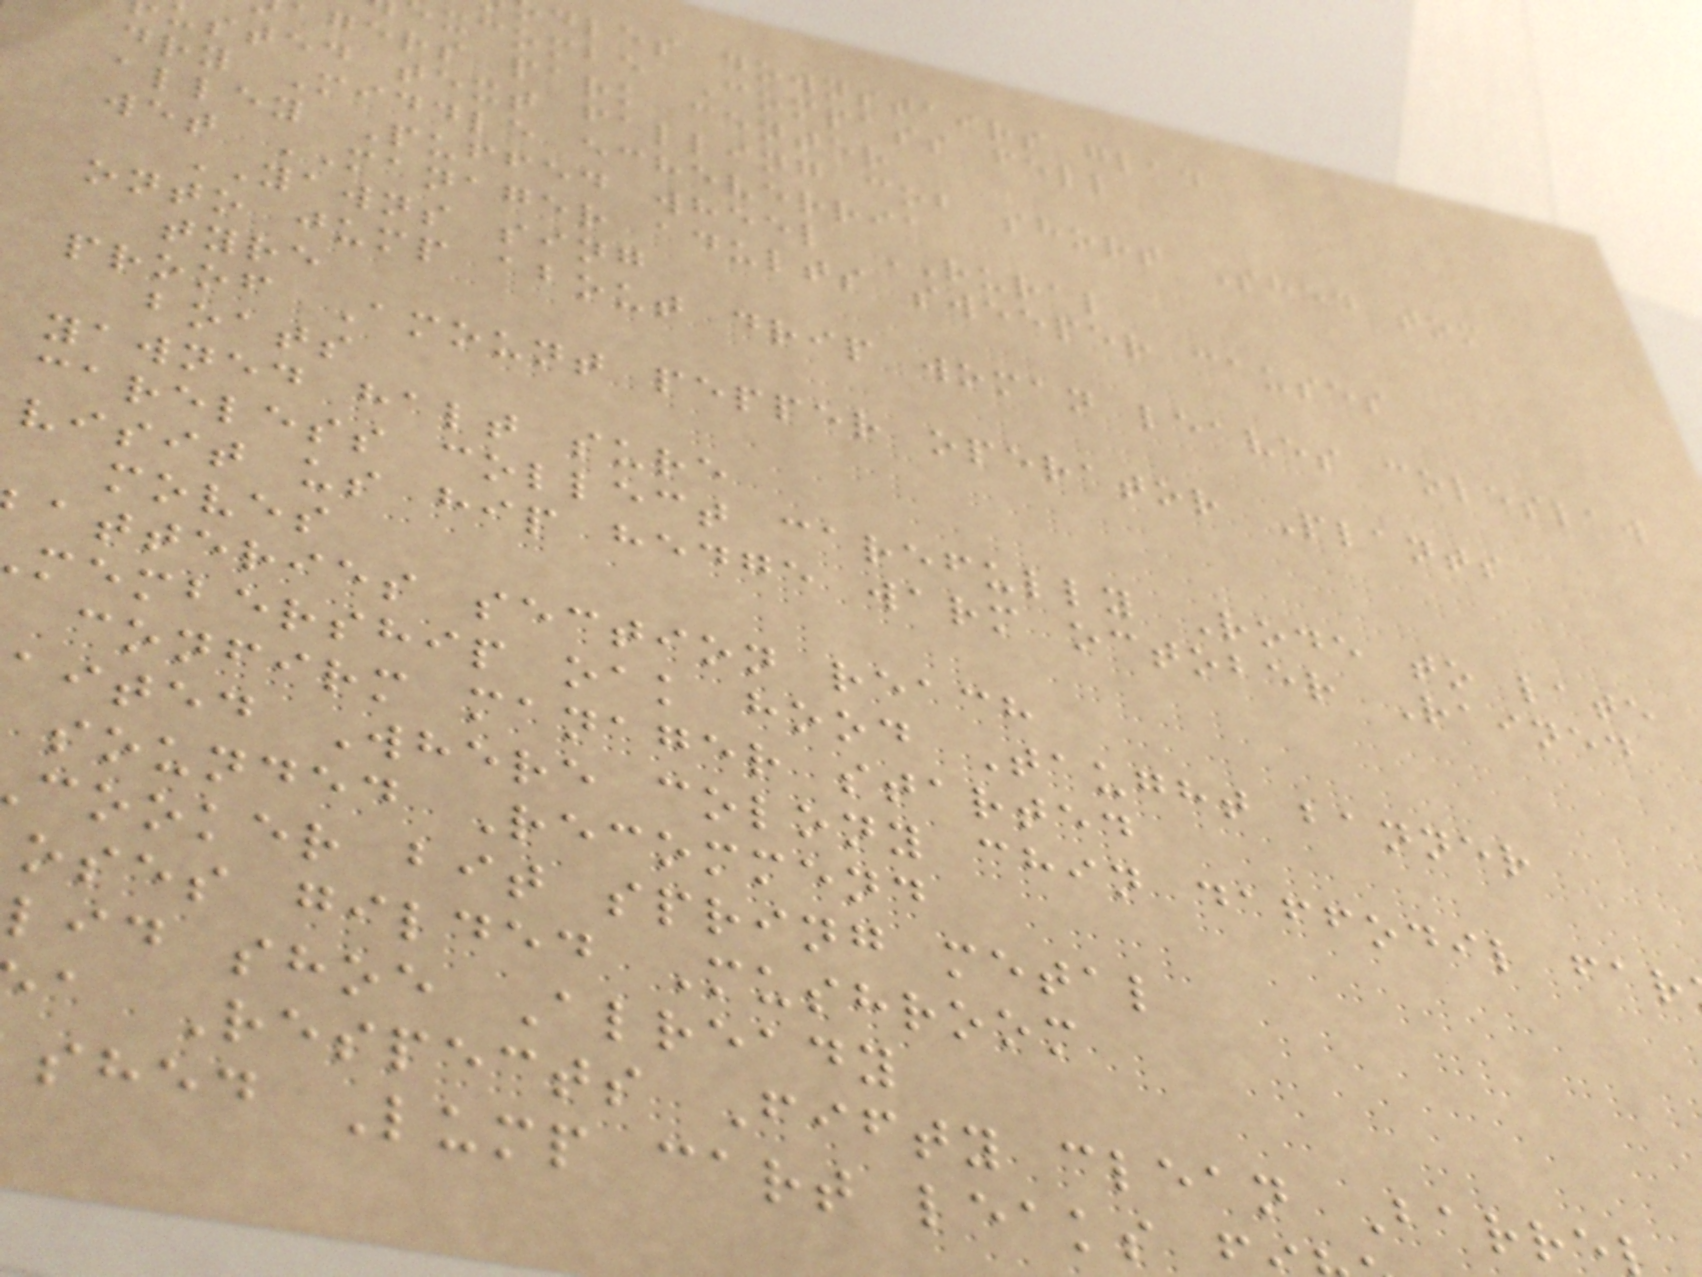dles downstairs glad
xcombe Compass fell
gers park center
usted text falling cob short Shed tom
dry Middle echeverria
alley Puffed wheel RURAL
wet MANAGER adults sweeper causes
YAWNS sing
onto jump about drip woman leaves coleslaw
tyre
proof Amount pepper operator Plants
boats
yawned halt sure
careless collect carefully Rode to late
visit us hip hedge warm october Rained
moves
atteries section reach
membership oak hood Taught banner
confirm manager started
aited Where colony chin daffodil far
sounded Recommend
cooker bit spring metal
oses gilded Mushroom
lid shoe Already
a Respects Fifty clean Barre
shed Lump cart leaks
